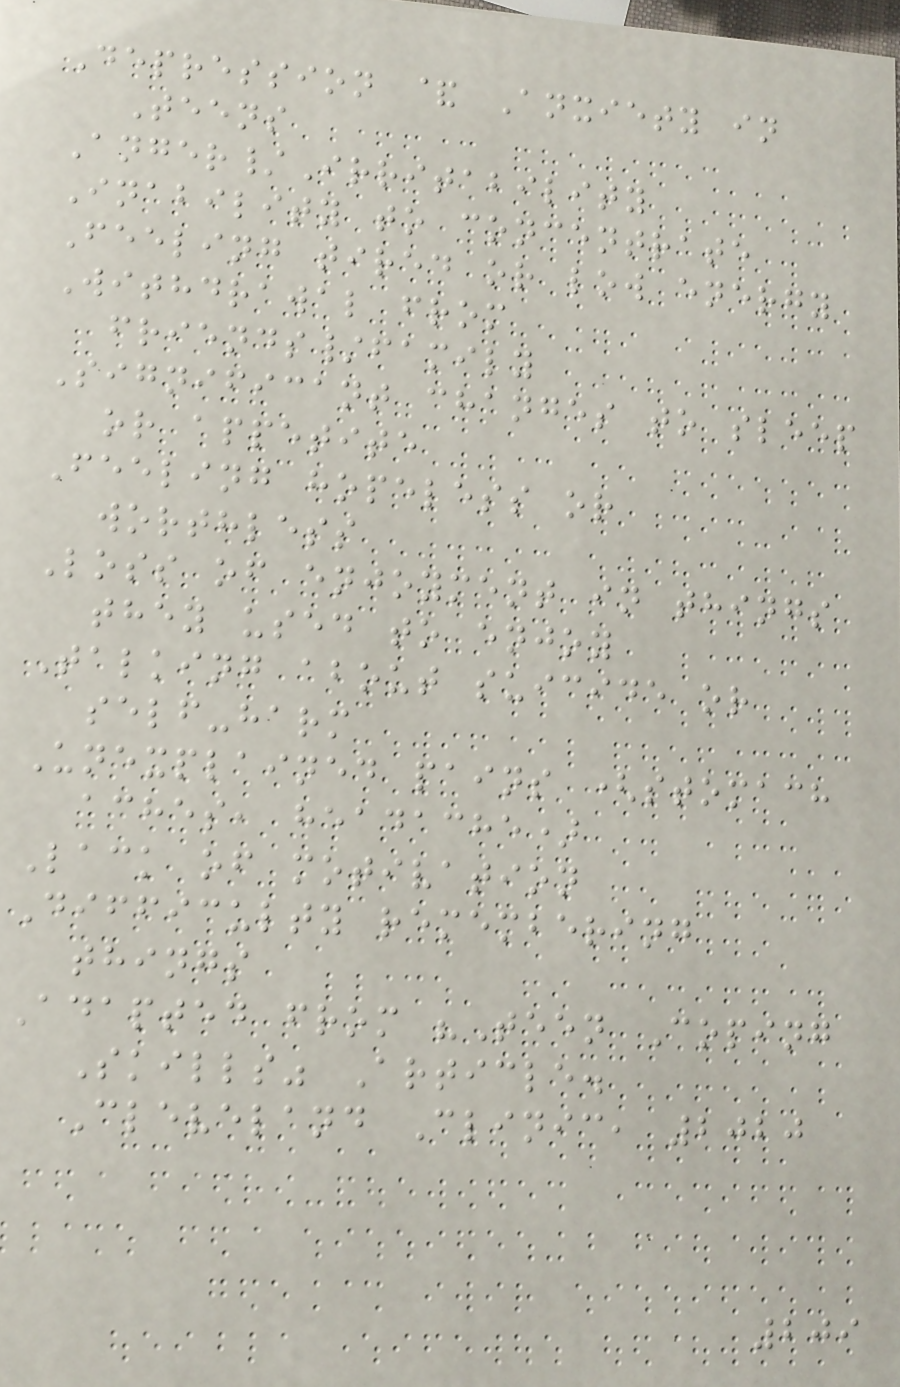Depression & Anxiety in
Teens
Anger/Irritability
Inability to concentrate
Feeling tired or low energy
Withdrawal from
friends/family
Significant changes to sleep
or appetite
Feeling hopeless or
worthless
Loss of enjoyment in things
they used to enjoy
Talking about suicide or
self-harm
Unexplained pains (stomach
aches, headache)
Lack of motivation
Difficulty remembering
things
Adapted from "Teen Coping
Skills" Article.
Cleveland Clinic, 2020
209
